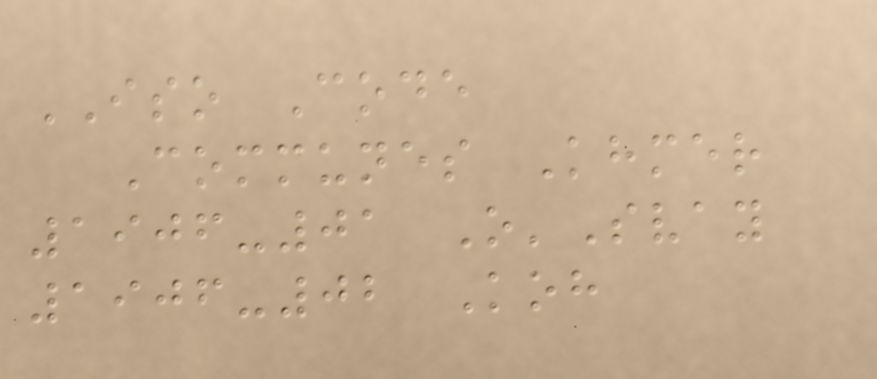ISO Code
Communes Khmer
1906-01 O'Svay
1906-02 Koh
